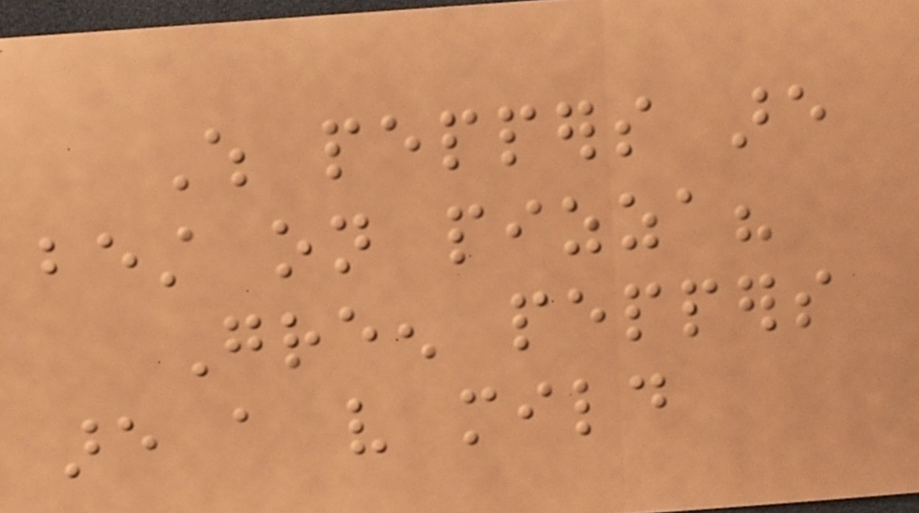Which peppers are
best on pizza?
Green peppers
are a very mild
